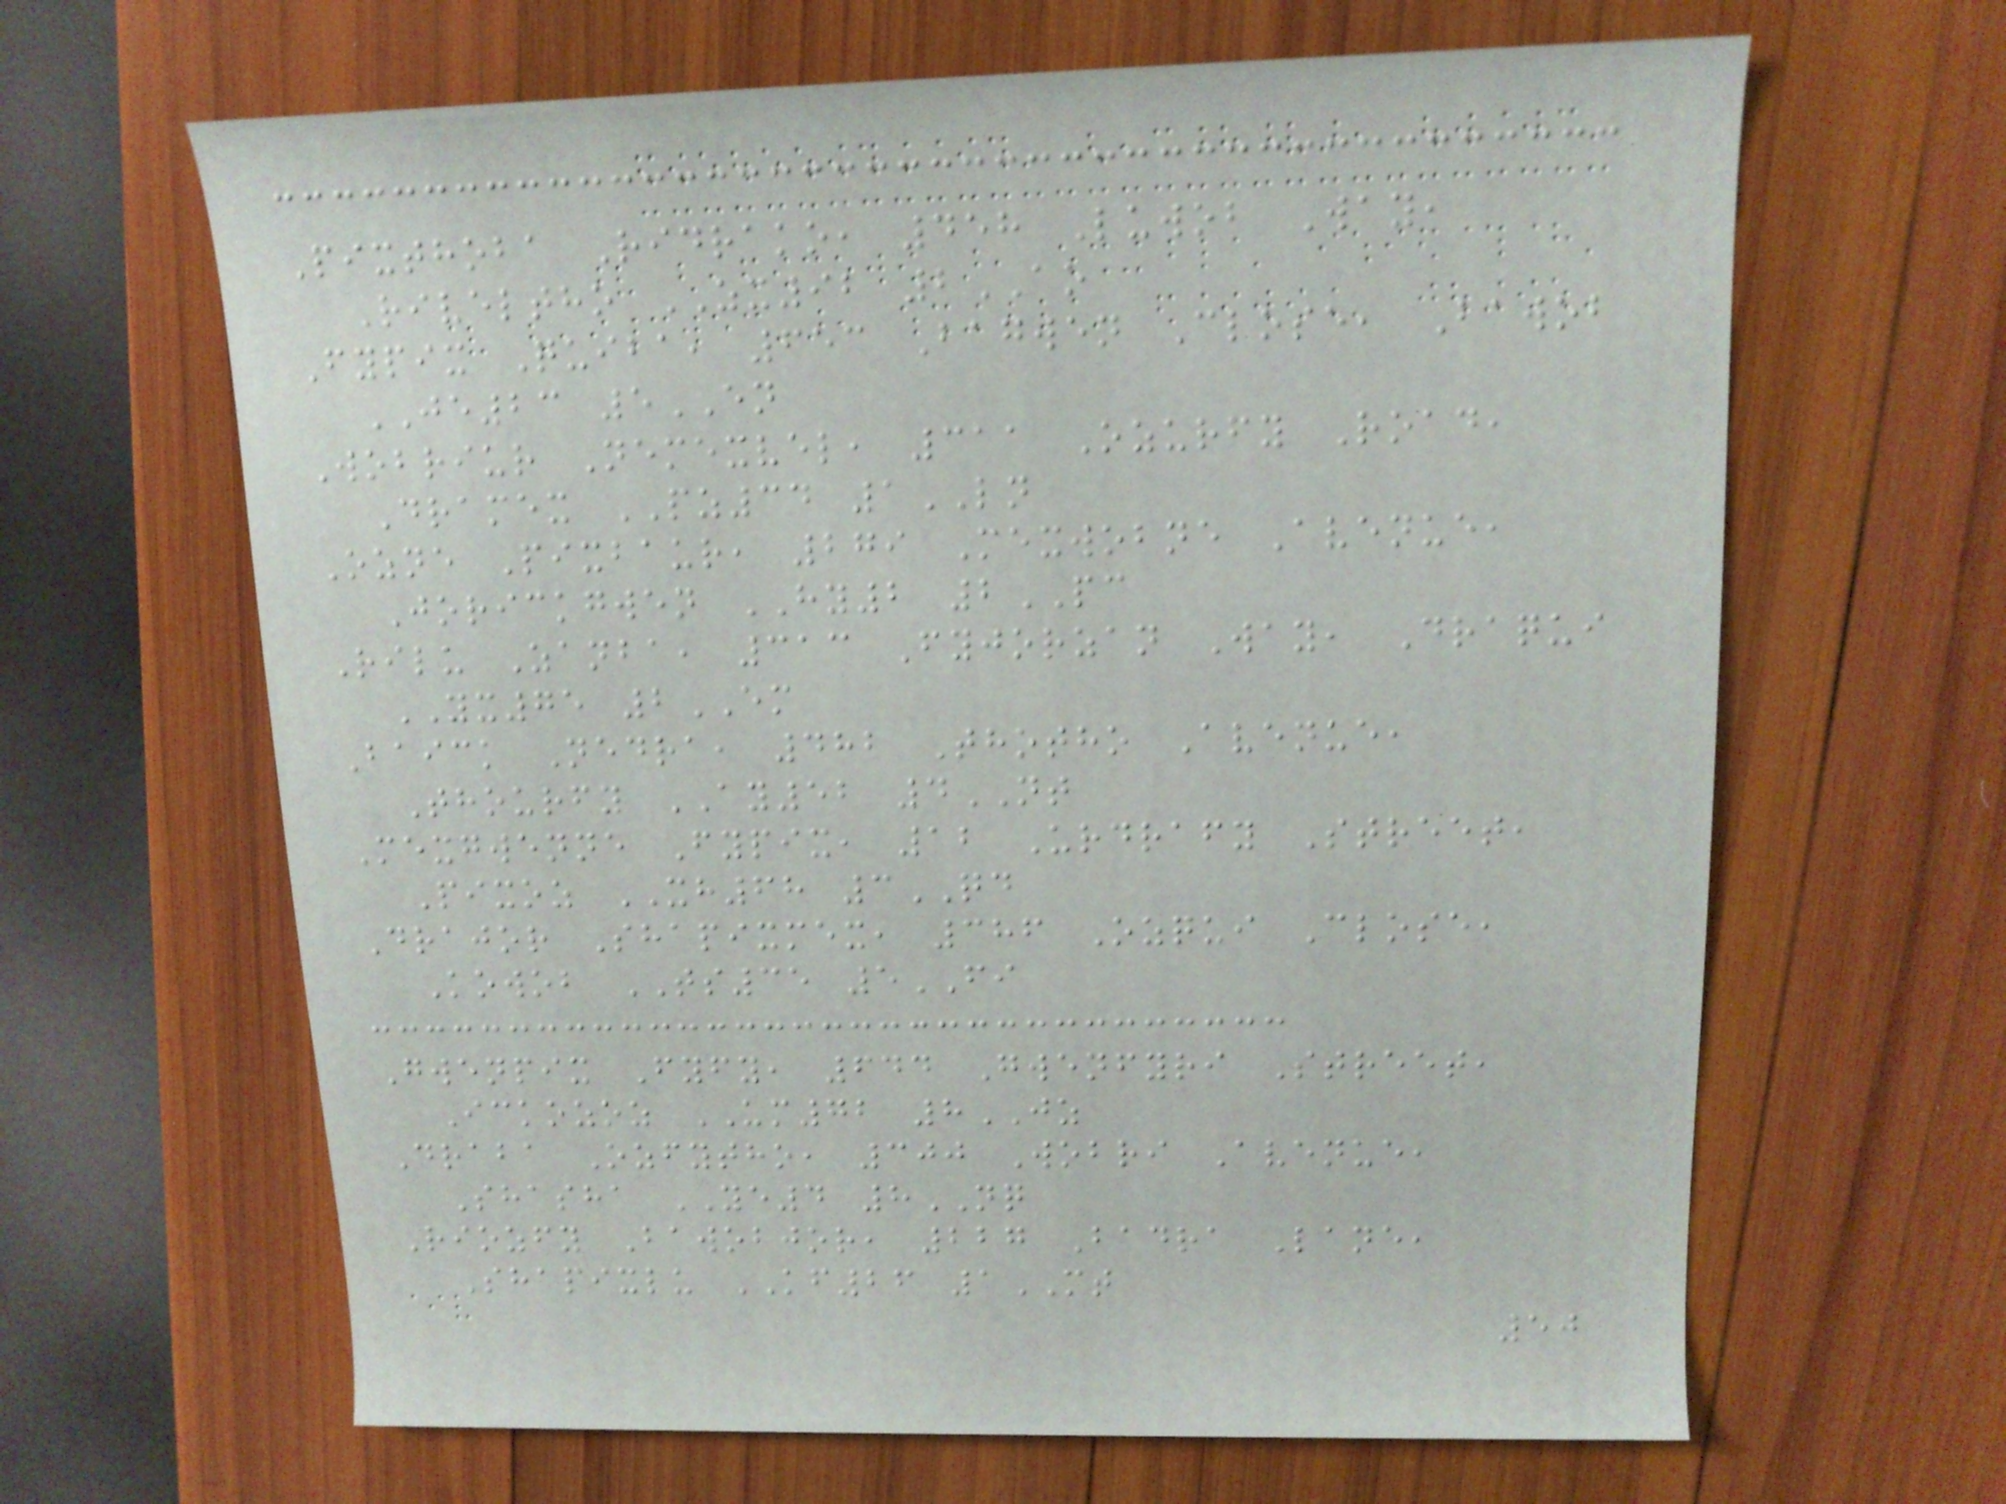Pixthoba Ridrako, 458 Luwob Way,
Riveltho ZX92 2AO
Fypix Quiba, 653 Bagwen Close, Bawob
JE23 5EN
Wobriur Nemexvel, 311 Ozurfy Road,
Dramex PZ34 1LN
Ozne Pixbaur, 279 Mexwobne Avenue,
Jorickgwen HY2 2PC
Rilu Zanba, 313 Fyjorzan Way, Draqui
YX75 2EM
Baick Nedra, 482 Thotho Avenue,
Thourfy AY52 4NT
Mexgwenne Fypix, 12 Urdrafy Street,
Pixoz XH68 3QD
Drajor Shapixmex, 386 Ozqui Close,
Kowob TS35 5FI
Gwenpix Fyfy, 644 Gwenfyri Street,
Ickozoz UM72 8JZ
Draba Ozfytho, 300 Wobri Avenue,
Shasha YE4 8NQ
Riozfy Bawobjor, 227 Badra Lane,
Shapixlu KF26 1MT
50
